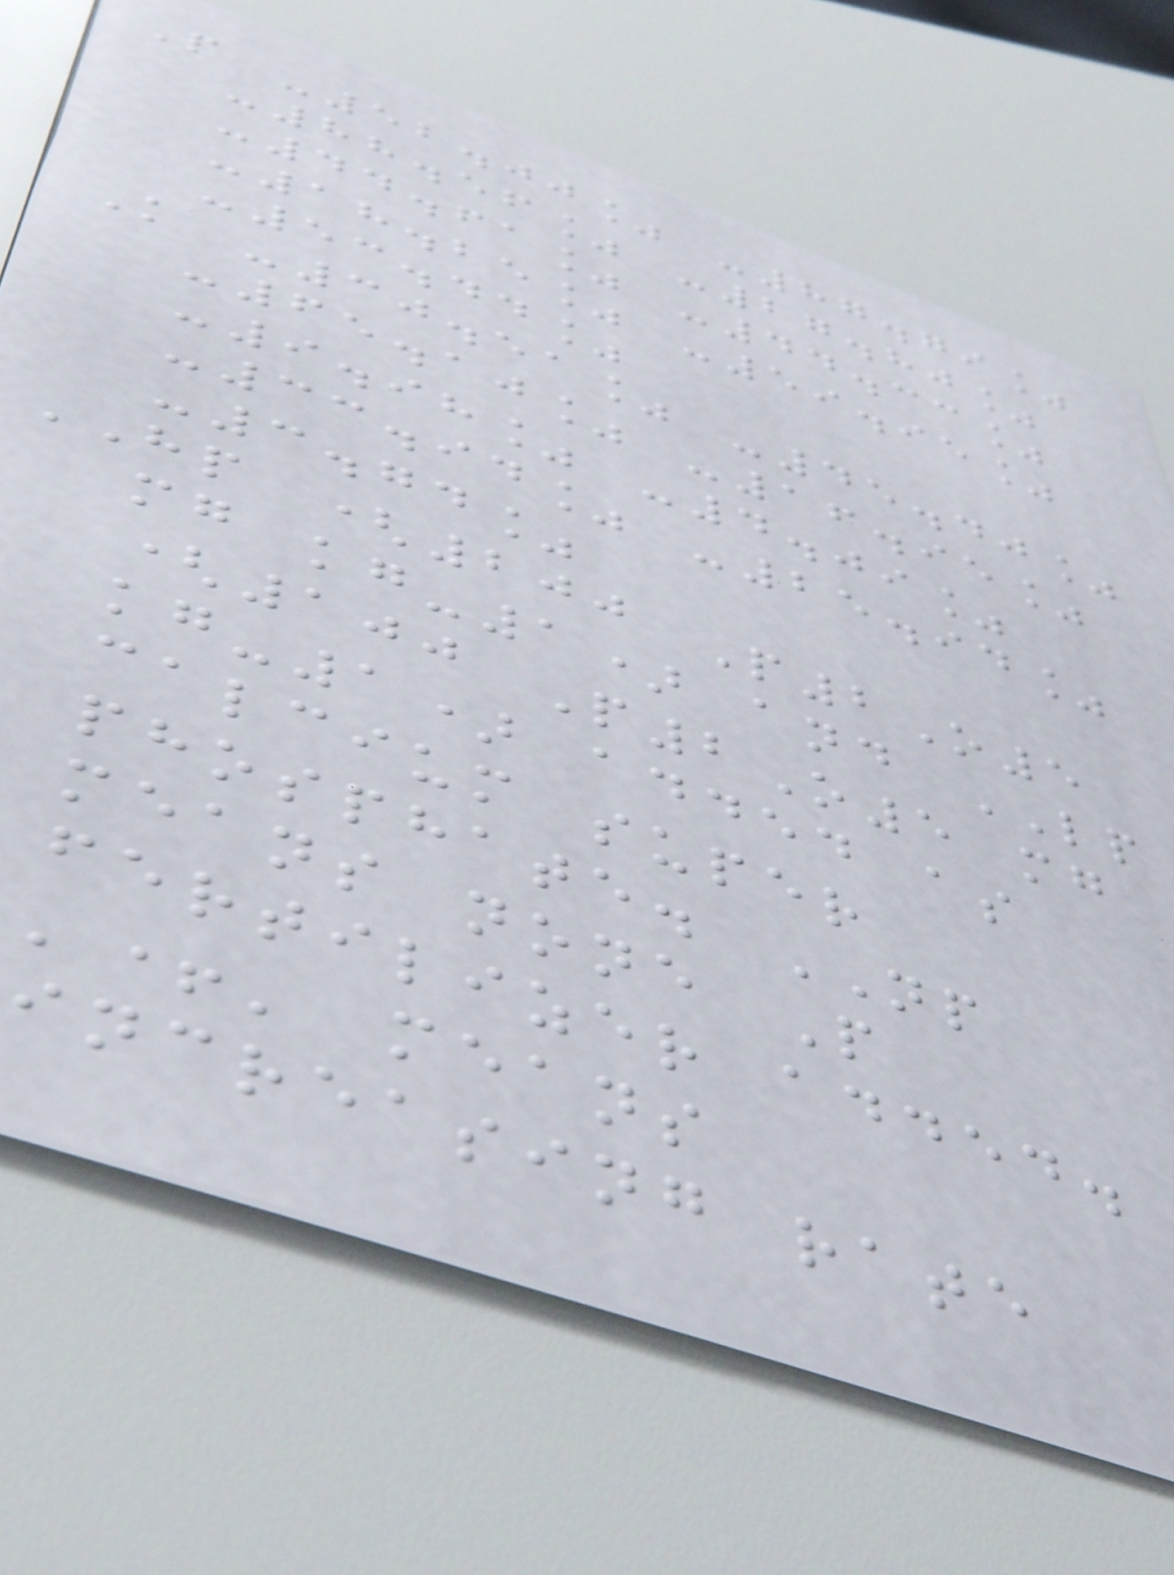P -52.00% -87.79%
-88.56% -27.80%
-44.61% -44.33%
-18.25% -59.95%
-53.44%
K -30.51% -45.40%
-65.10% -16.95%
-9.98% -4.09%
-33.94% -25.94%
-3.74%
HP (200 P2O5
mg kg-1) and LP
(100 P2O5 mg
kg-1) added as
calcium super
phosphate. NP
means none P
fertilizer added.
'+' means
increasing rate
